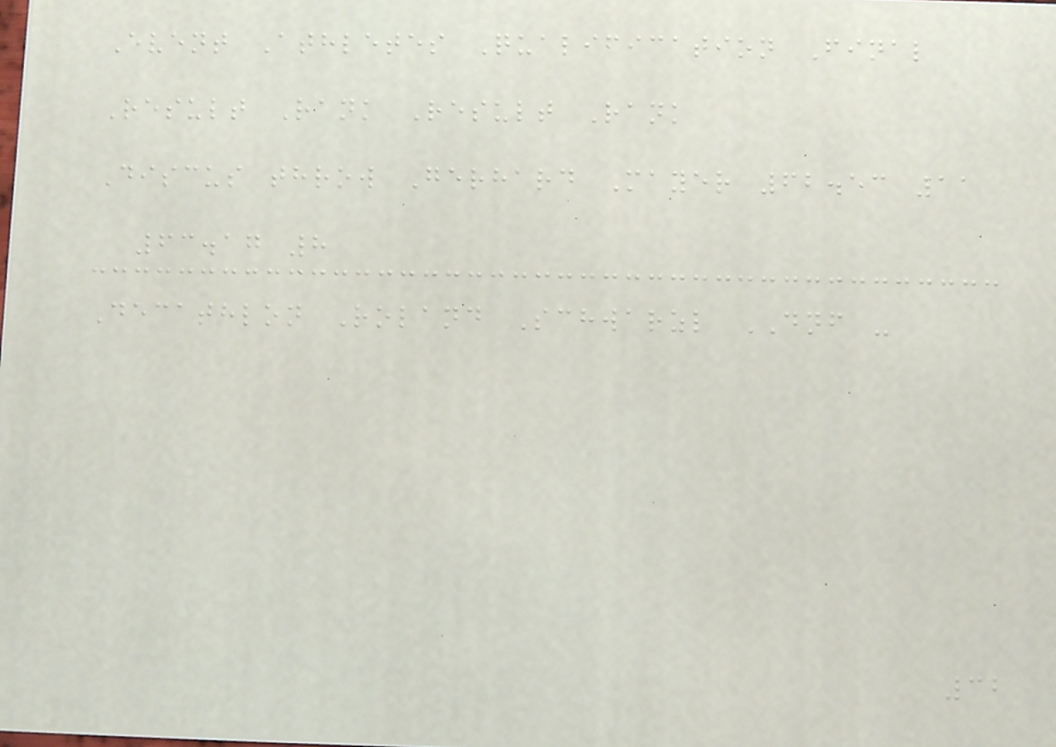Event Athletes Qualification Final
Result Rank Result Rank
Discus throw Gerhard Mayer 62.53 11
63.17 8
Decathlon Roland Schwarzl DNF -
32
